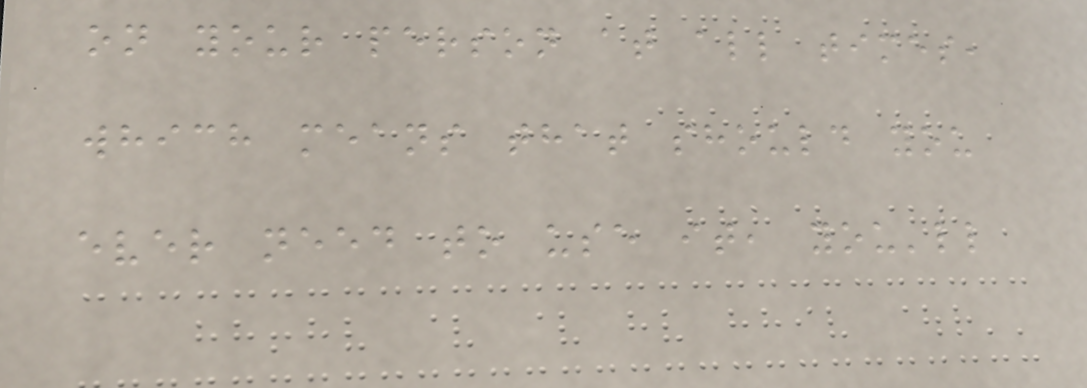on your person at all times,
which means that should you
ever need to use it, you'll
